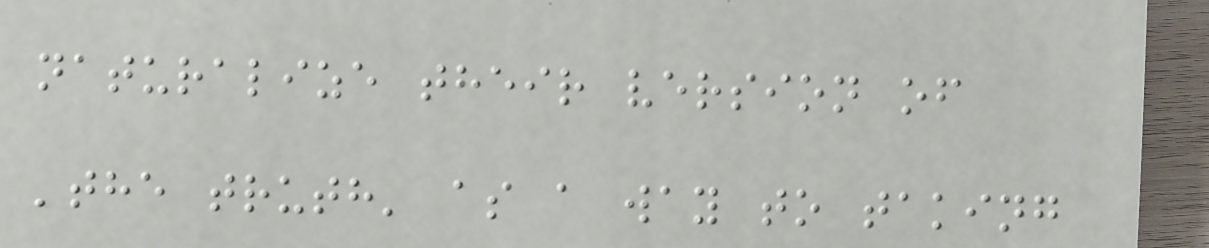naturalize their version of
'the truth' as a way to taking
